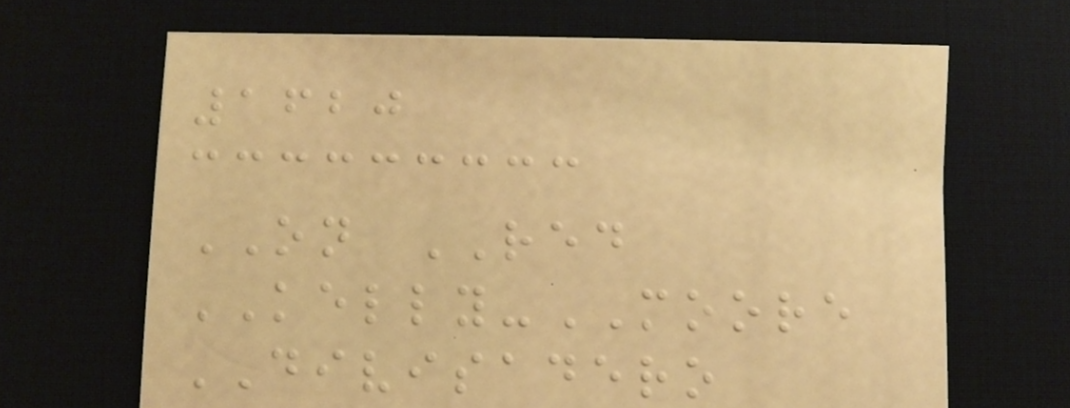1620
ON RED
KELLY-MOORE
DIVISADERO
